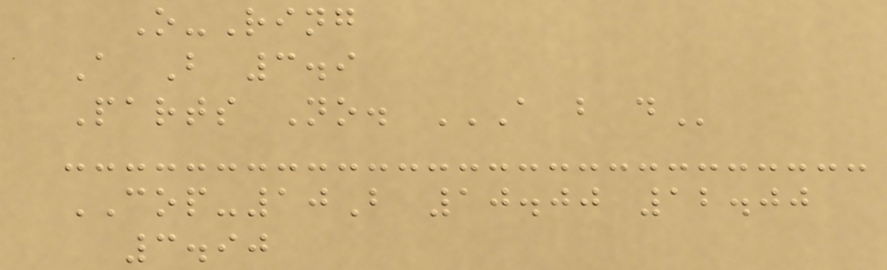O-Ring
A B 3.9
Parts No. A B D
COP-10B 10.00 12.00
3.90
